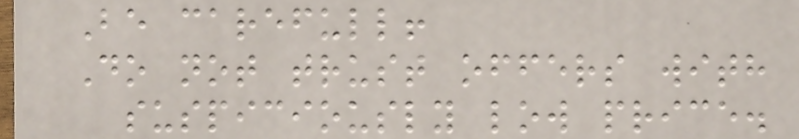Be carefull!
Do not trust offers with
suspiciously low price.
